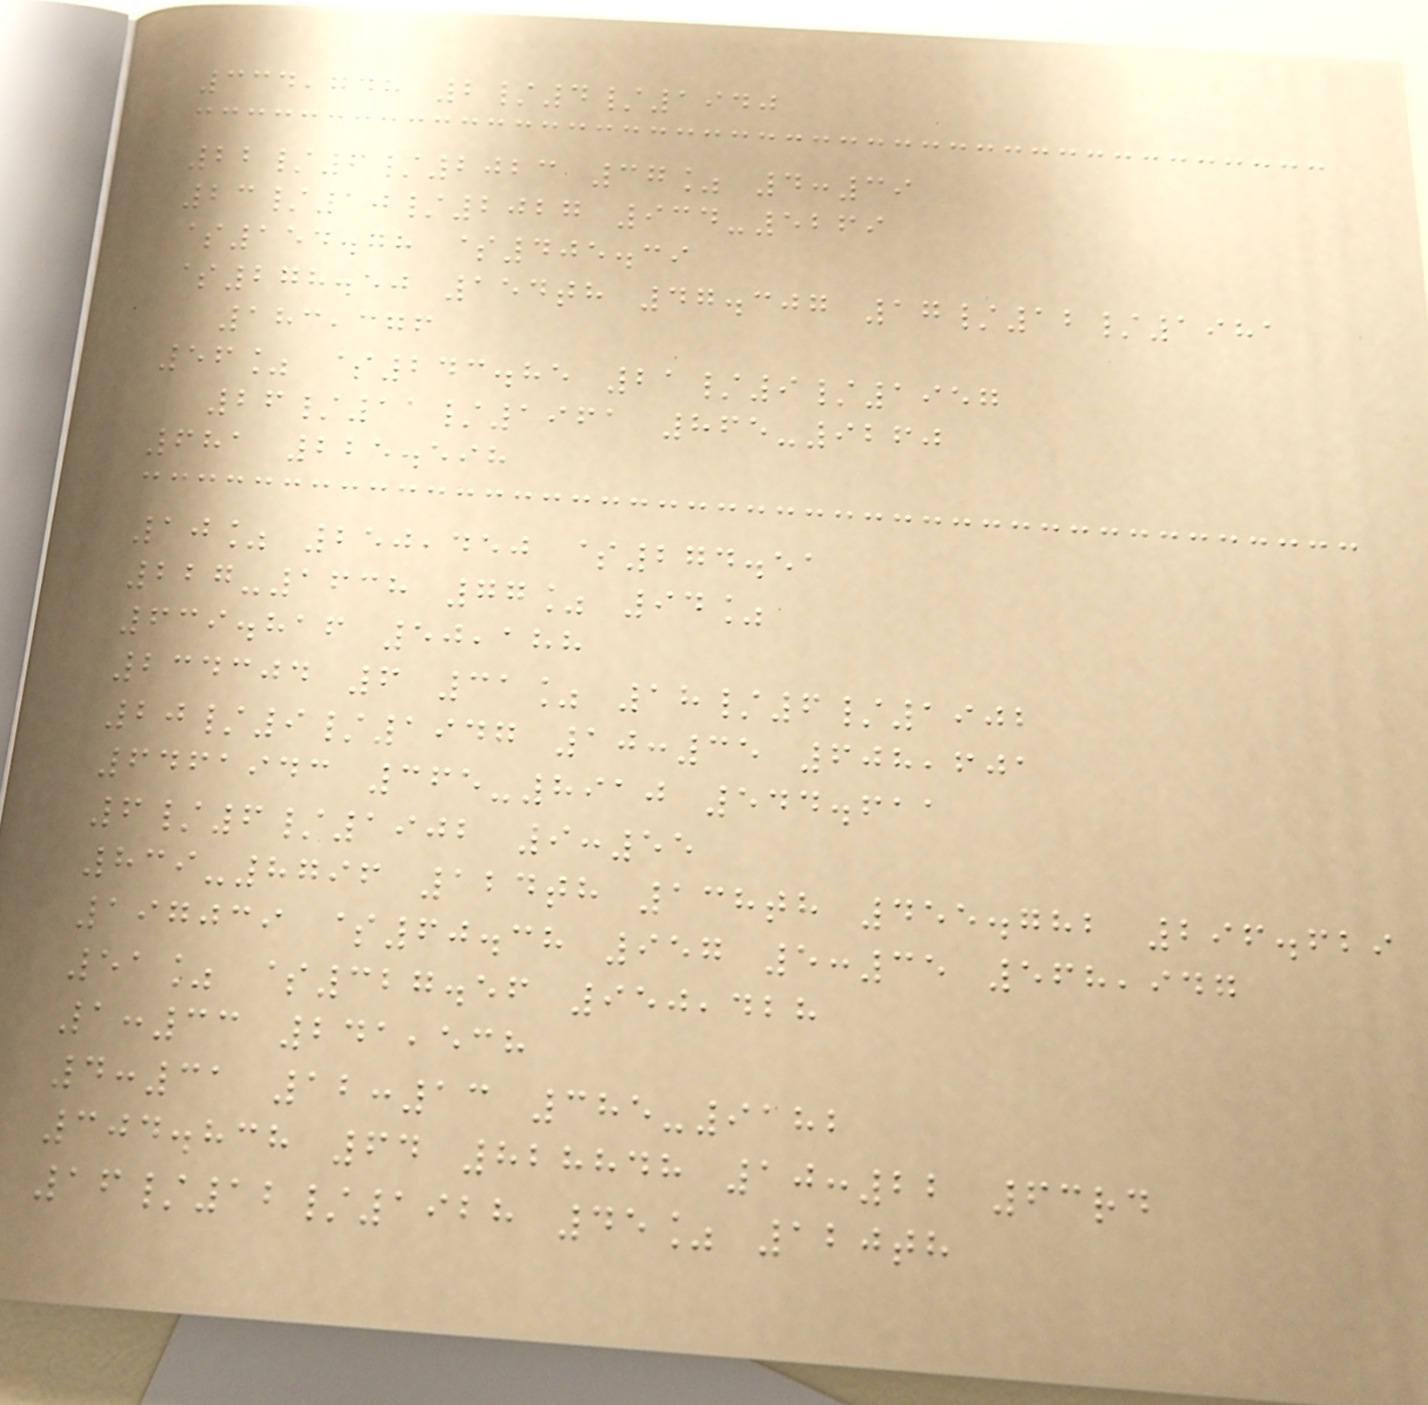334,748 2/4/1940
22/6/2023 37% 4:39
23/10/2027 934-5269
$154.78 $405.39
$278.50 154th 47.307 17/12/1981
183,376
56% $243.85 21/9/1957
26/11/1961 865-9260
681 225.598
10% 250,450 $274.51
227-1638 77% 94%
639.816 50,188
234304 6 31% 18/6/1902
20/9/1947 10:35 608,601
6461943 365-8910 544.611
6/6/1902 9:55
839-8796 124th 138th 455.782 296.629
197039 $60.38 957 5:35 568,947
51% $327.56 950,428
1:33 241,538
4:31 12:13 385-9182
304.838 64 828848 10:22 63rd
16/12/1928 45% 120th
